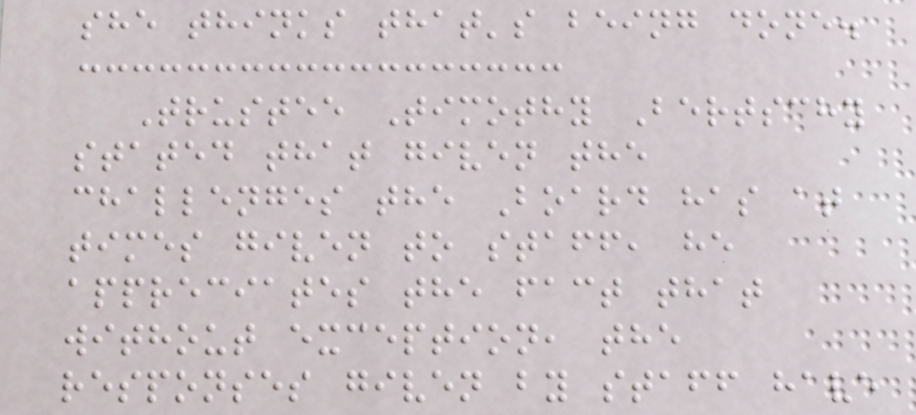she thinks that's being done.
Trustee Timothy Bertschy
stated that given the
challenges the Board has at
times given to staff, he
appreciates the fact that
without exception, the
responses given by staff have
